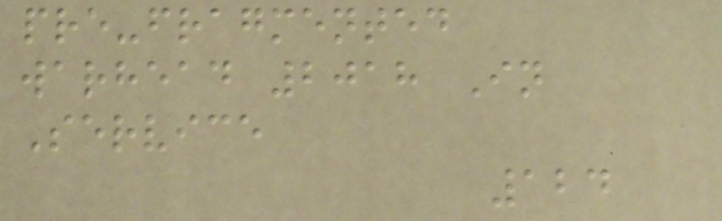pre-fragmented
warhead 2018 In
Service
124
